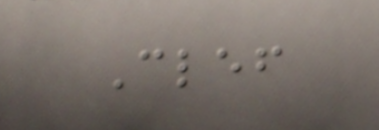Clef
